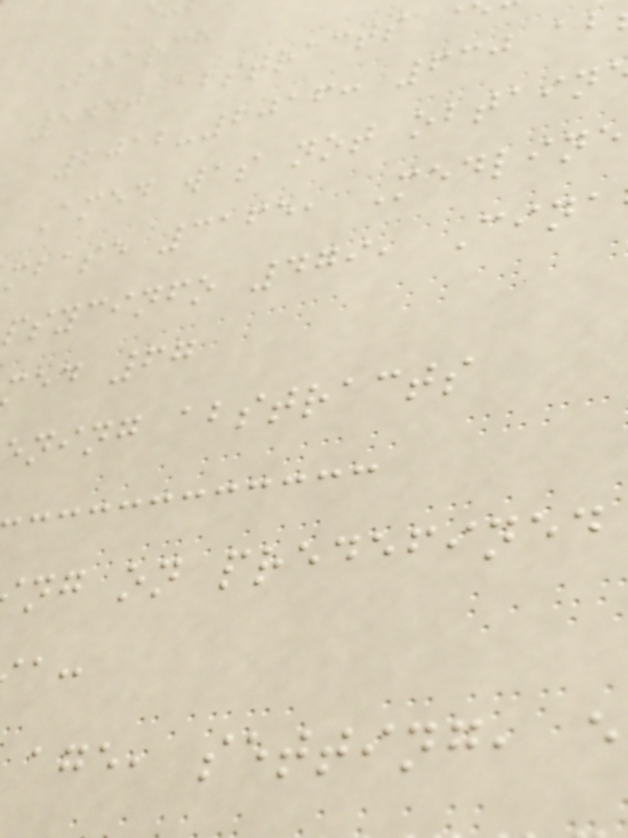Search
5440 abstracts
2012-2016: 630 ab
Amed was not obtain
mbase 3165, Medline
psycinfo 479, Cina
ed 67
ning abstracts
ng on predefined
age, setting, e
